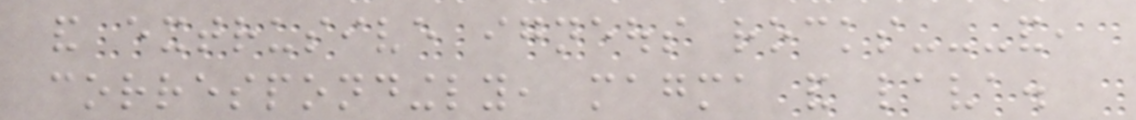and extrusive igneous rocks---and,
correspondingly, magma and lava.
